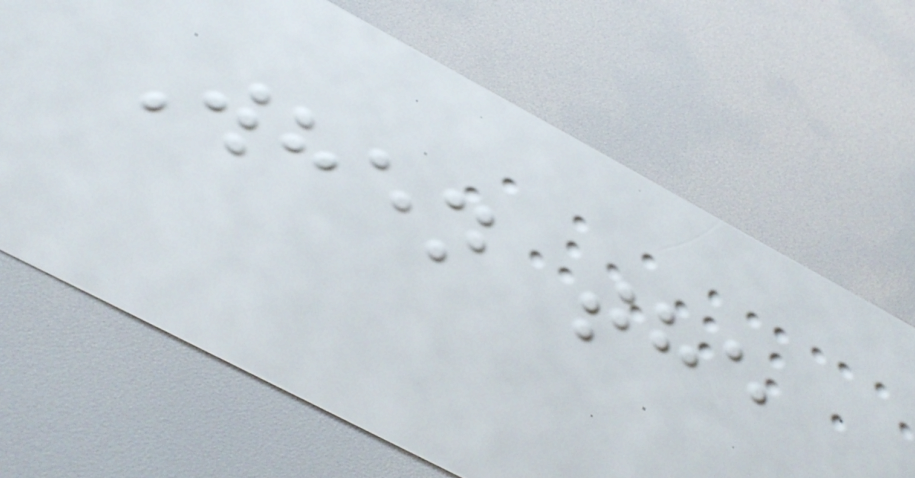When the
